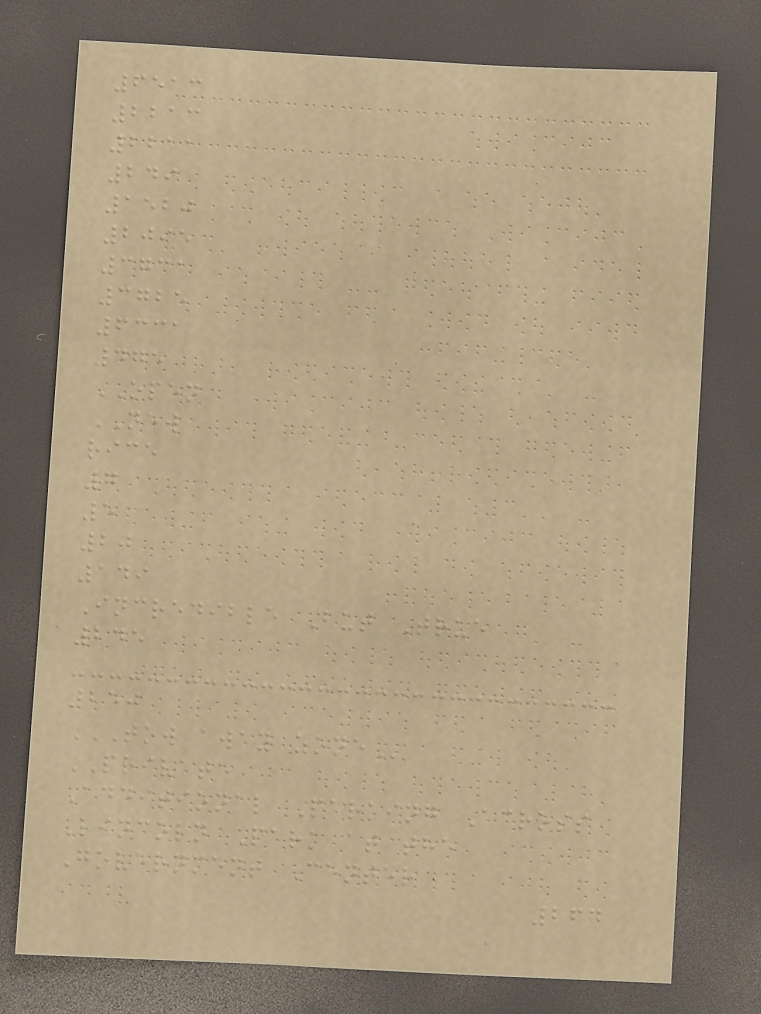6513
2213
2211
249
1520
2095
3731
3725
6331
475
OPEN
NEW
rice
7
5
20
149
Incredible But True
245
250
TOW AWAY ZONE
PRIVATE
Additional Parking Across
Lincoln Park at the
Government Center
264
